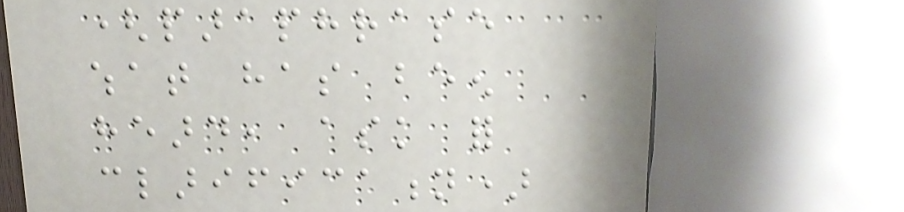(paraphrase
what has been
heard, ask for
clarification)
